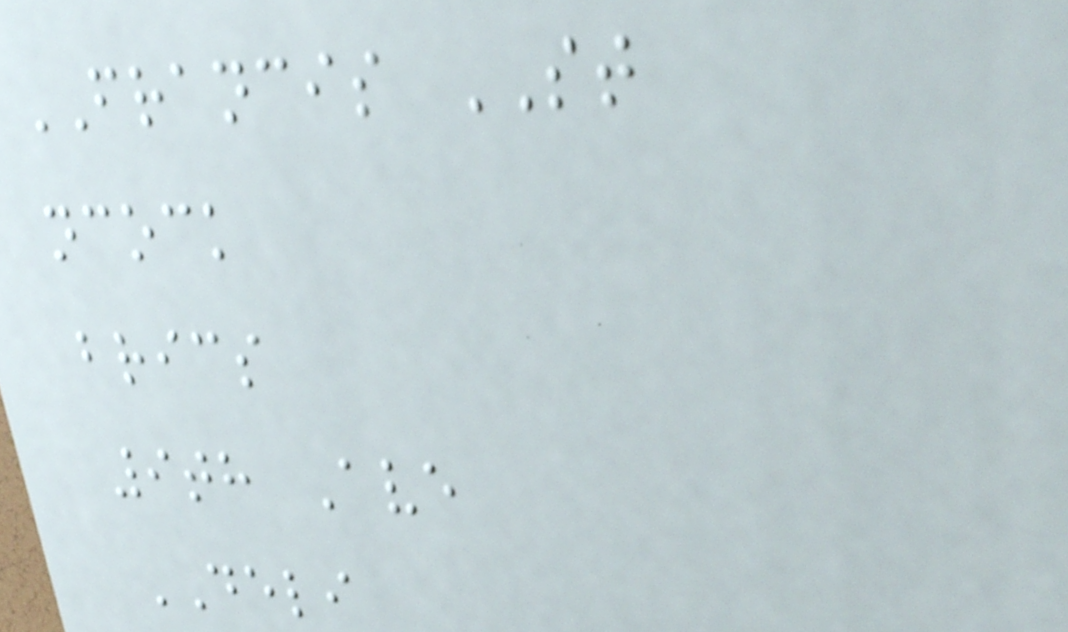FRANCIS ST
ncock
brics
9th Ave
DELI
